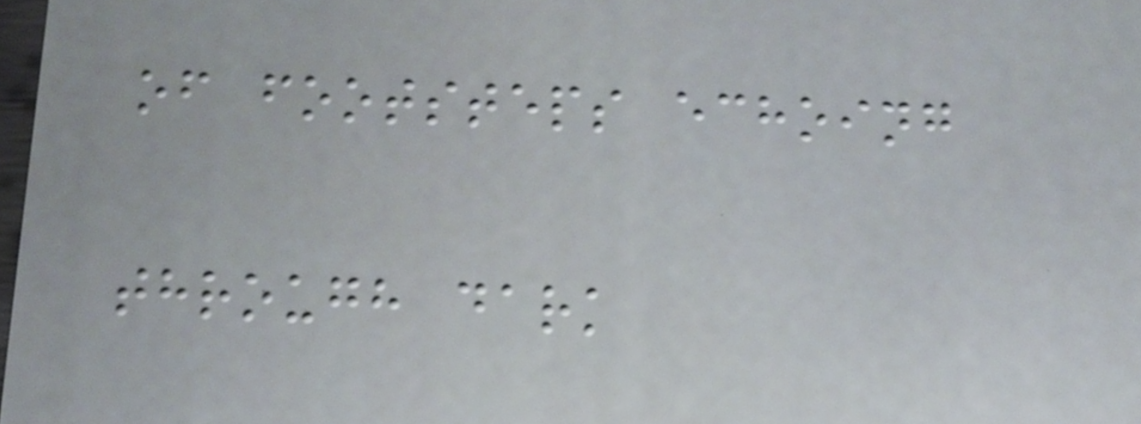of footsteps echoing
through dark
